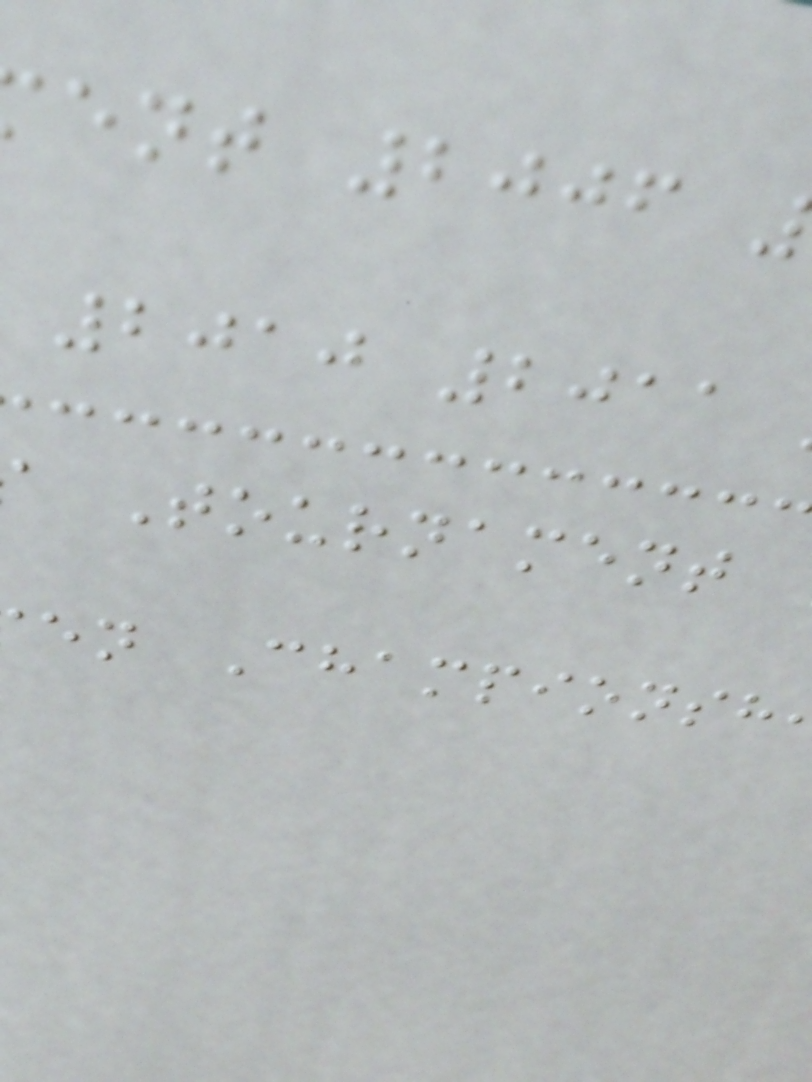ent 2006
2010 2011
Tournament
en Championsh
